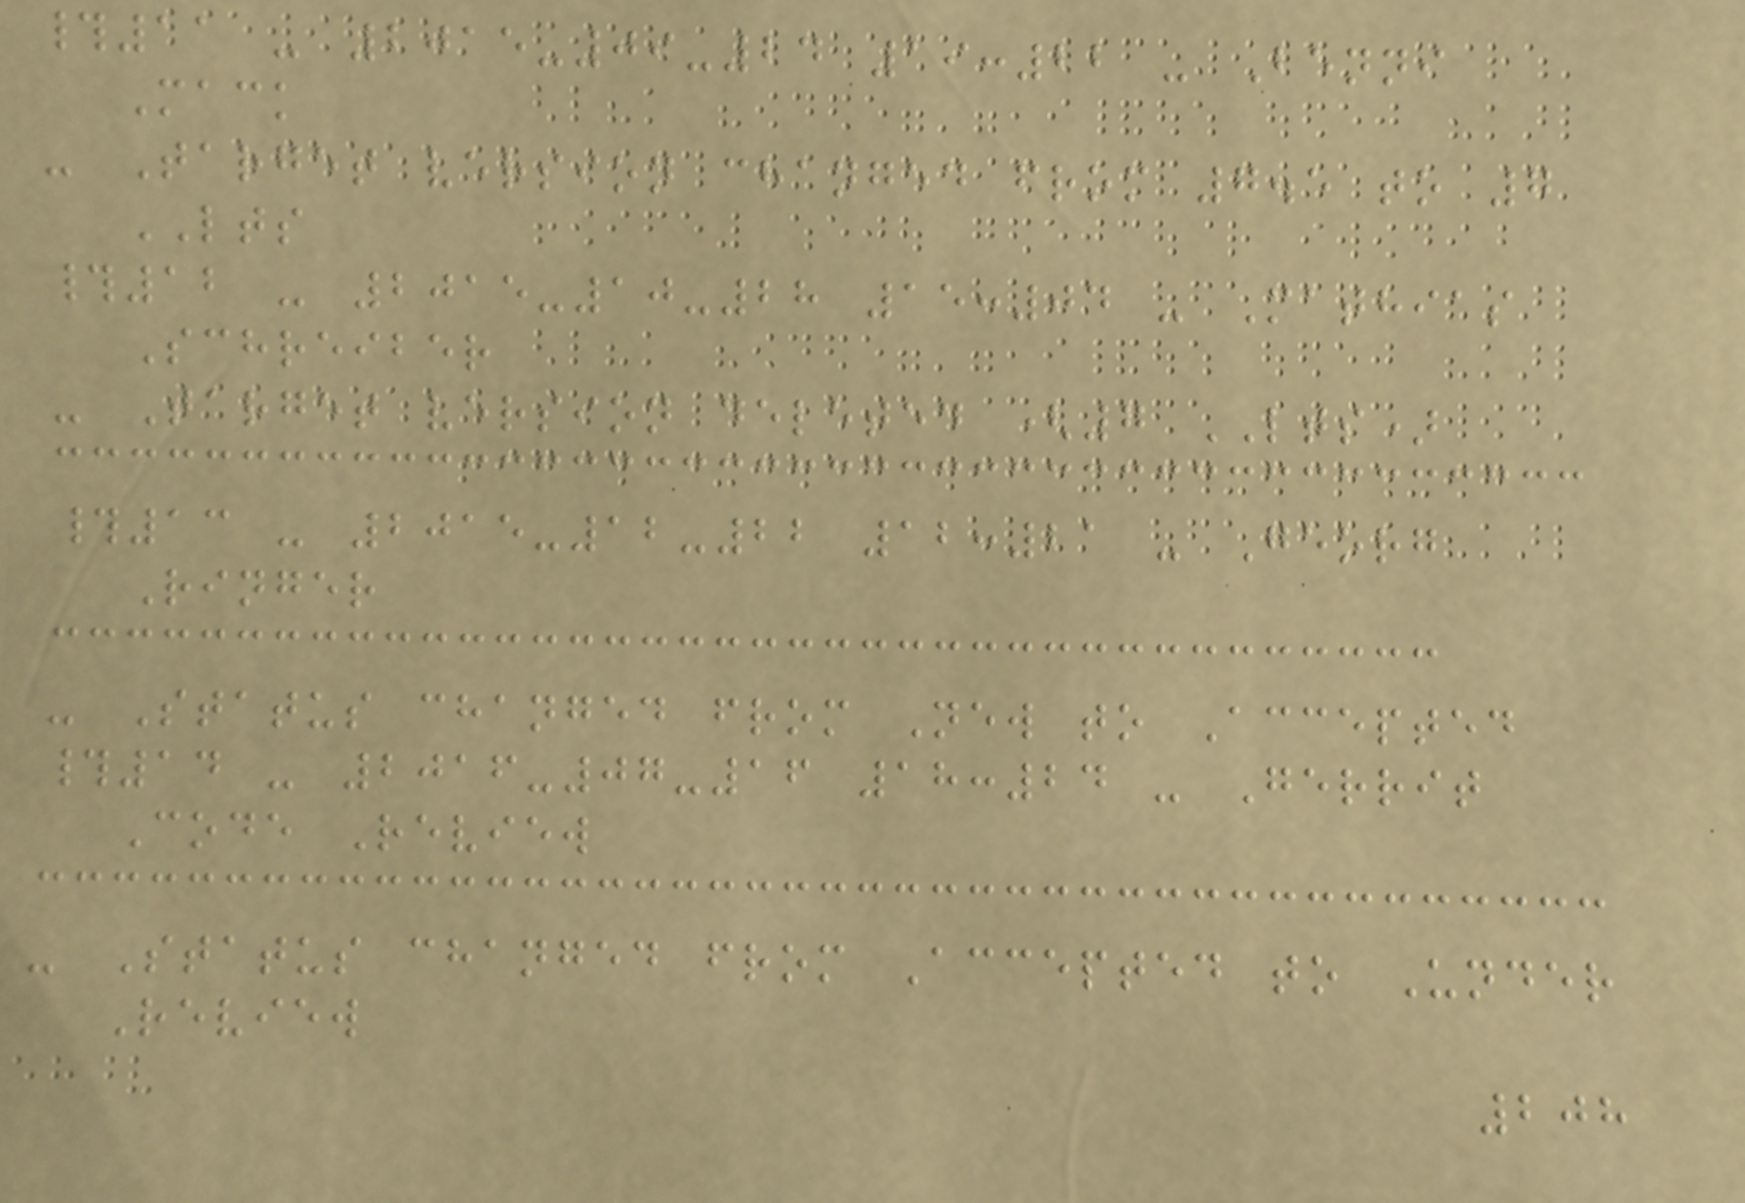#11 - 2015-09-24 19:22 - Benni
Mack
- Target version changed from 7.5 to 7
LTS
#12 - 2015-10-28 15:04 - Mathias
Schreiber
- Target version deleted (7 LTS)
#13 - 2015-12-22 12:21 - Georg
Ringer
- Status changed from New to Accepted
#14 - 2016-07-16 18:24 - Gerrit
Code Review
- Status changed from Accepted to Under
Review
208
